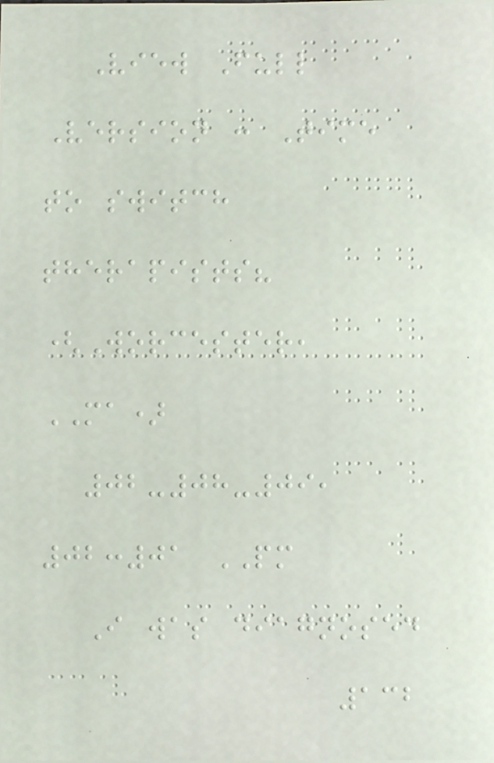View Full
Version : Time
to switch
therapists?
(Worcester,
MA)
02-08-09,
02:01 PM
I was diagnosed
132
